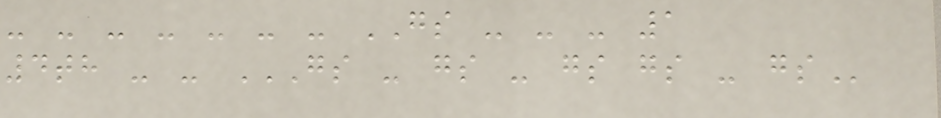- - - - - - - GS - - - 1
4th - - GS - GS - GS GS - GS
